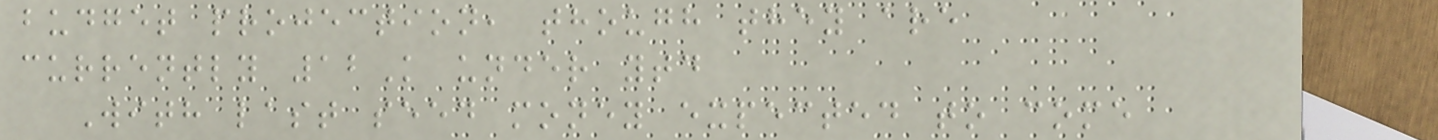budget projection, though they are
currently 12K under ytd
With last seed money expected to come
